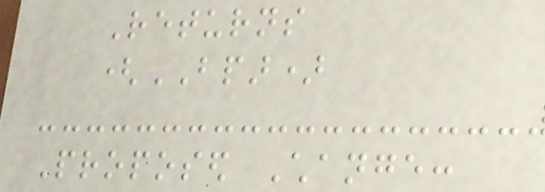Returns
(BPAR)
Proposed Change:
